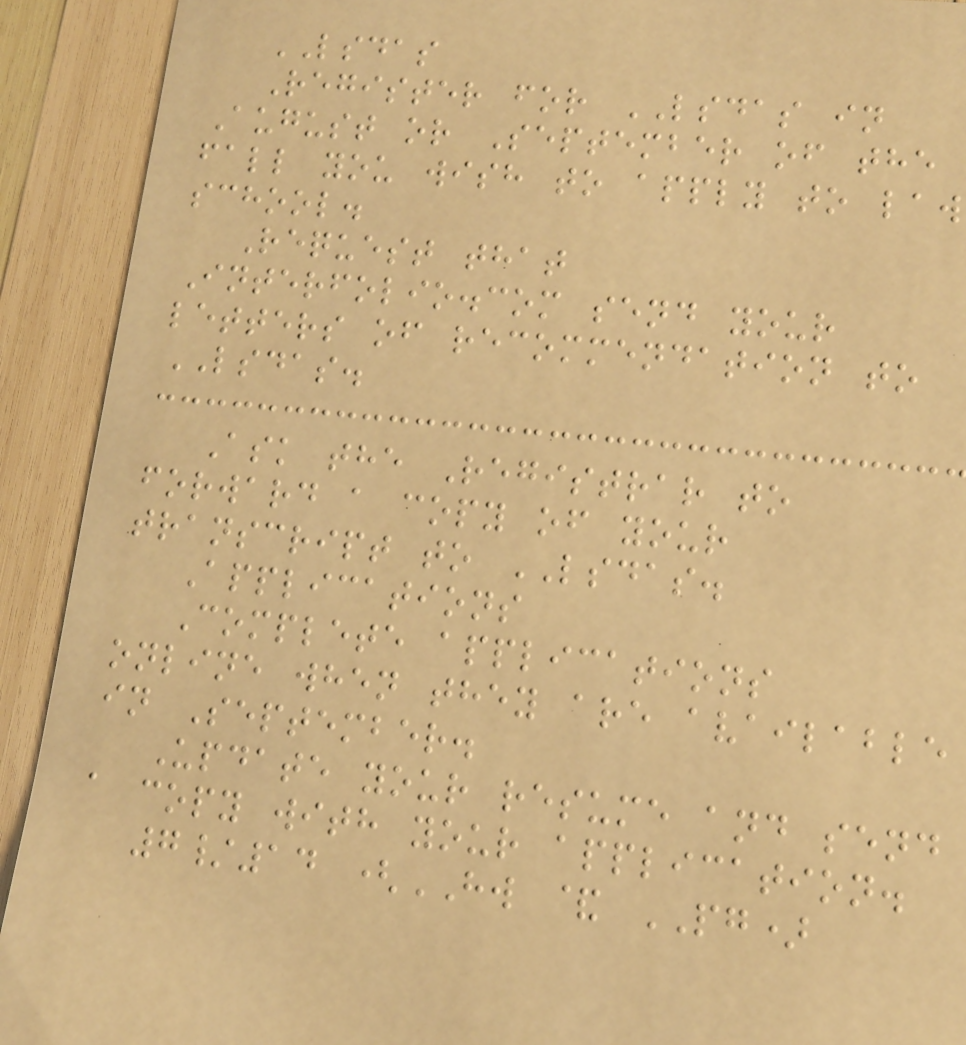LSDAS
Register for LSDAS in
August or September of the
fall you wish to apply to law
school.
Request that
Interfolio.com send your
letters of recommendation to
LSDAS.
Ask the Registrar to
forward a copy of your
transcript to LSDAS.
Applications
Complete applications
online when they are available
in September.
Update your resume and send
a copy with your application.
7/14 (HW & PG)
